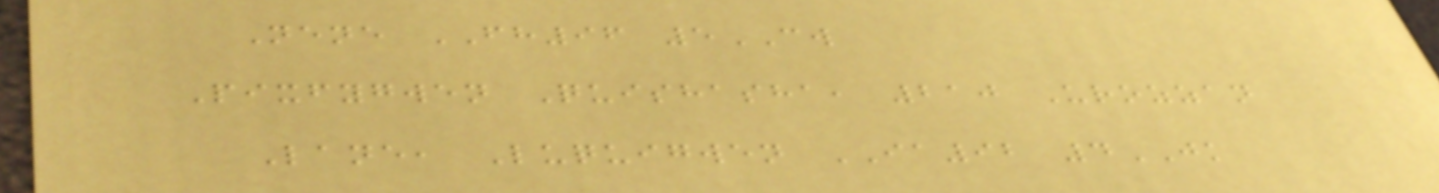Nene FH96 5CW
Pixfygwen Quishasha, 210 Urozzan
Lane, Luquigwen IA92 4JK
